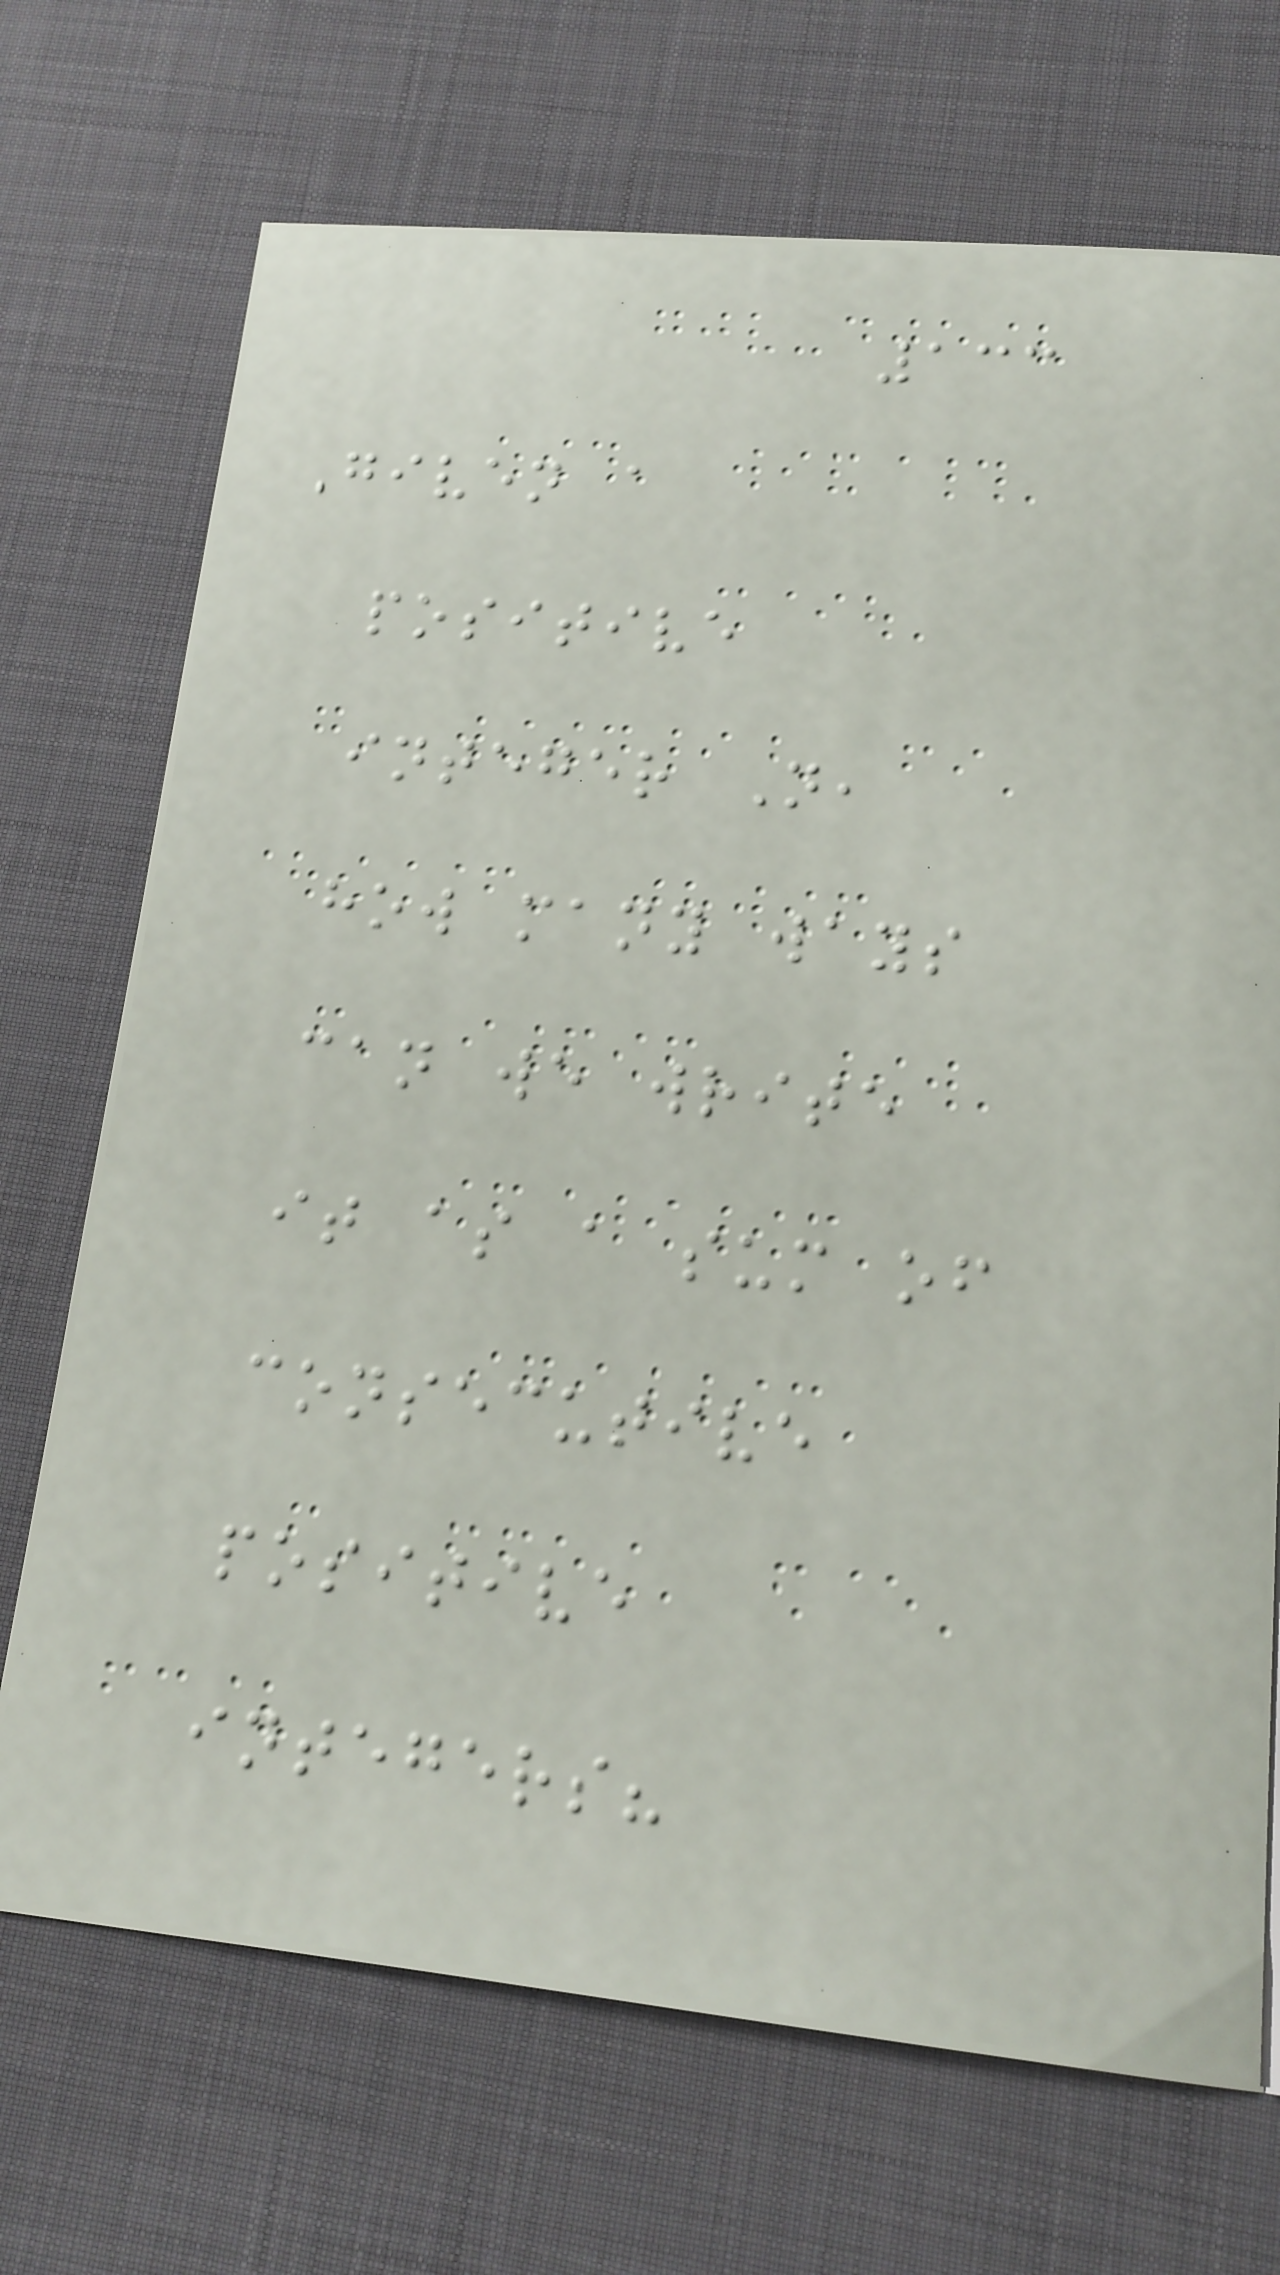133
Given a
positive
integer N,
how many ways
can we write
it as a sum of
consecutive
positive
integers?
